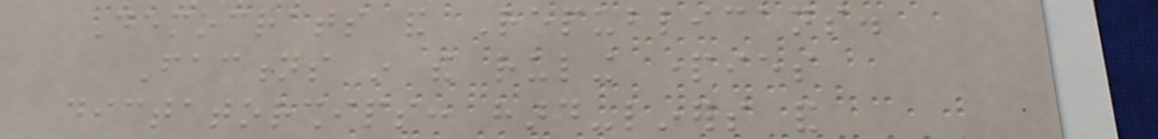Democrats and Republicans.
Factions in the ruling parties
dictatorships: hard-liners and
